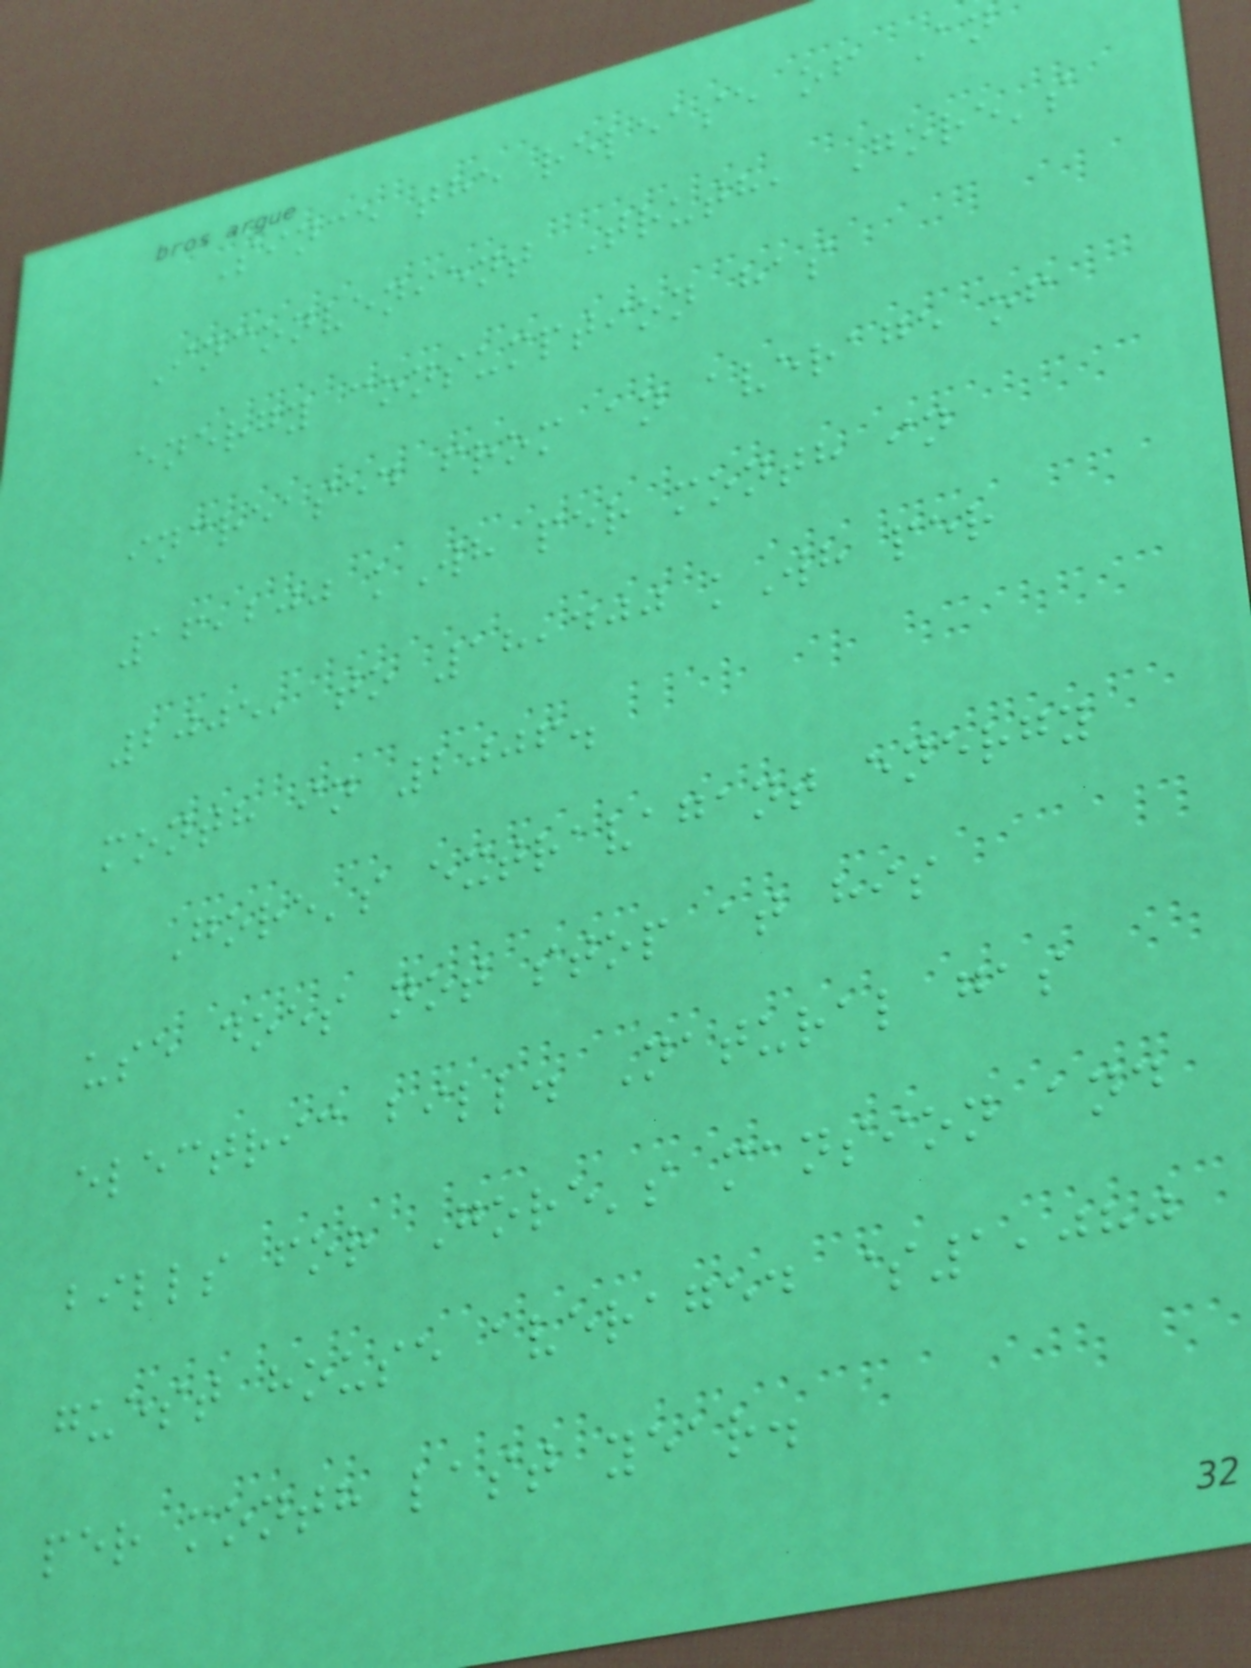Since the release of An
Inconvenient Truth, Gore's
energy consumption has
increased from an average of
16,200 kWh per month in
2005, to 18,400 kWh per
month in 2006.
Gore's extravagant energy
use does not stop at his
electric bill. Natural gas
bills for Gore's mansion and
guest house averaged $1,080
per month last year.
